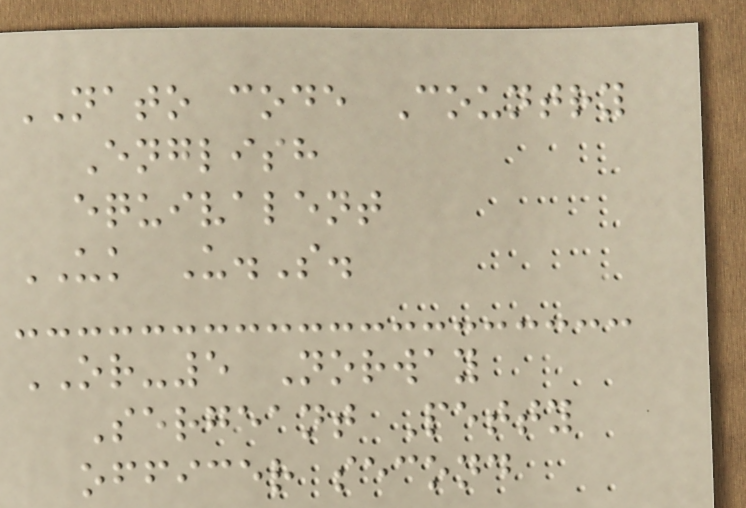NATO code Country
English
equivalent
UK U.S.
OR-5 Norway
Sergeant Petty
officer second
